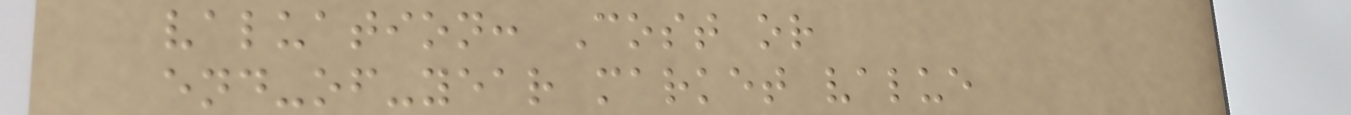valuation: Cost or
end-of-year market value
